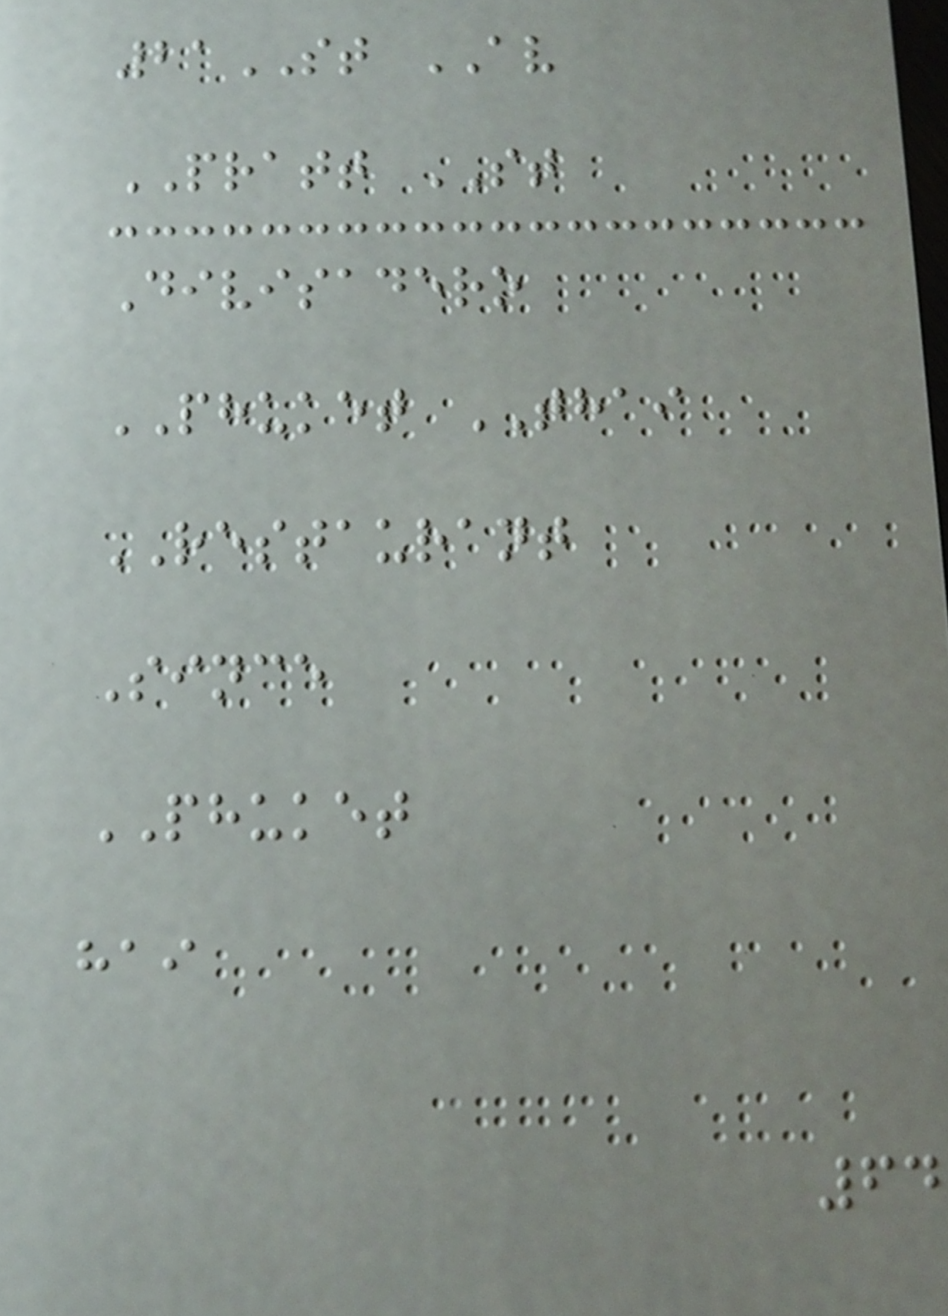21ST AV
PRATT ST
Divisadero
PHUKET THAI
RESTAURANT
Since
PHUKET
hai
64
